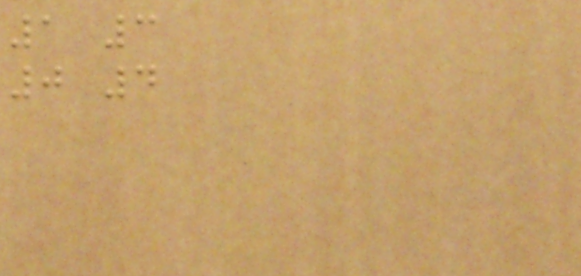1 3
0 4
